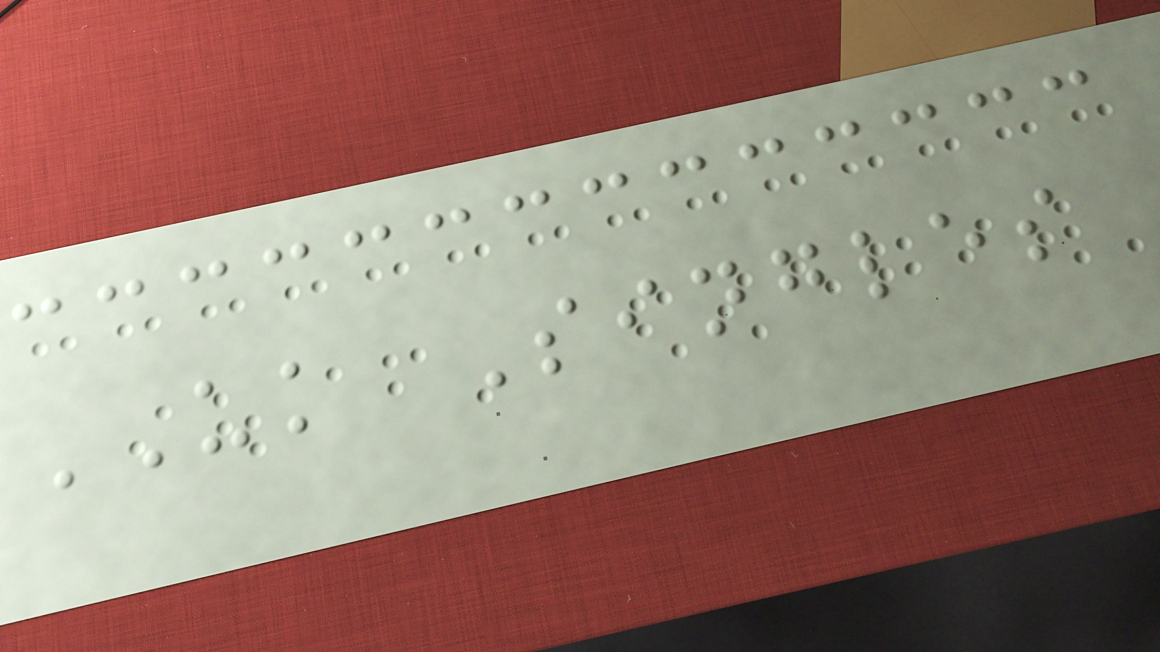UK Singles
